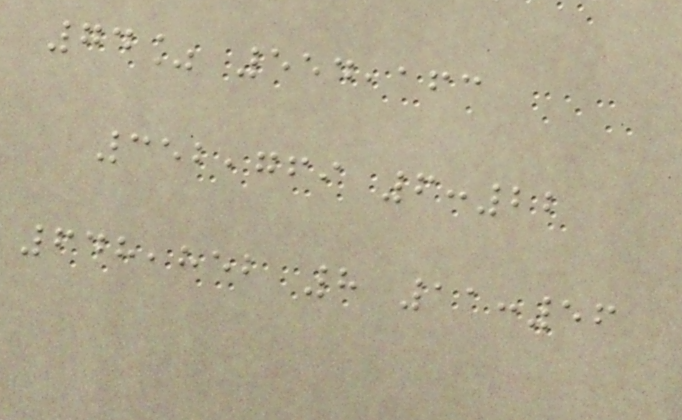74% 554,163
352,769 6:22
648,852 8 11:56
